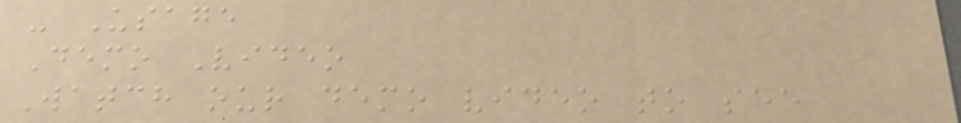- Usage
Demo Video
Watch our demo video to see
